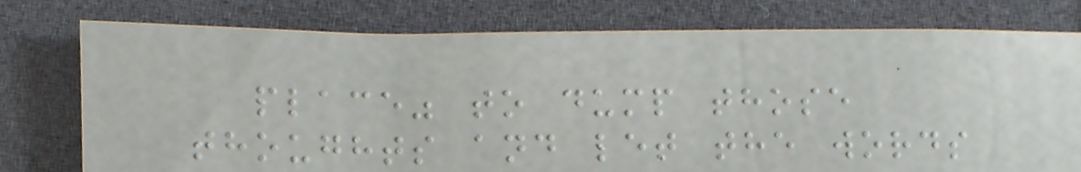place" to dump those
thoughts and let the words
